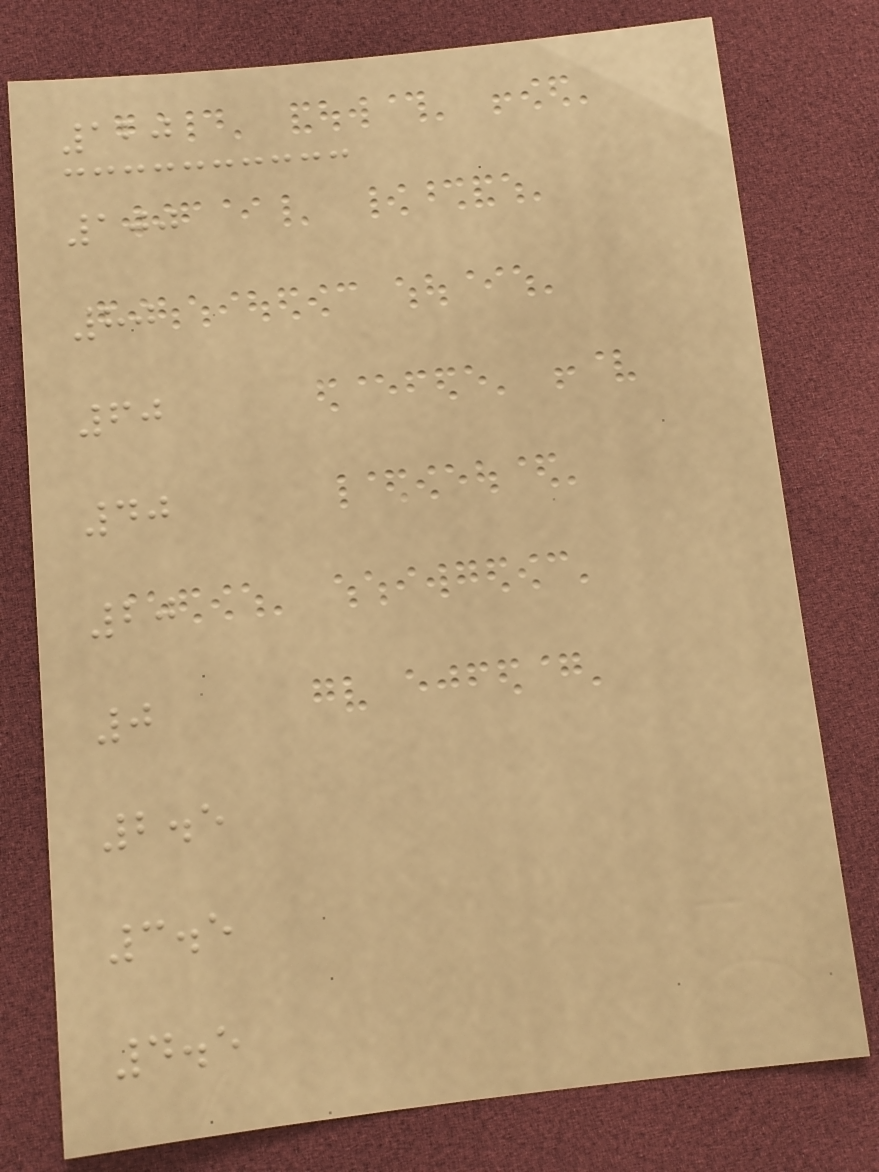120
100
80
60
40
20
0
2.5
3.5
4.5
